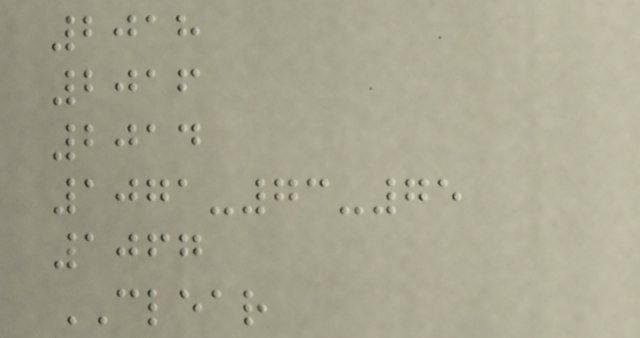2018
2016
2014
1071-73-75
1067
CLEAR
